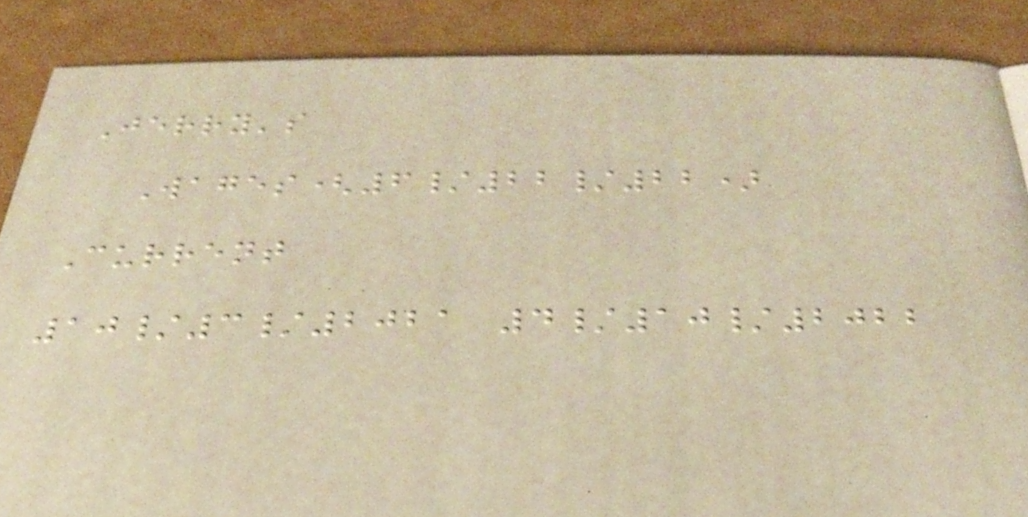Jerry's
Wages(6/22/22)
Current
10/3/2021 4/10/2022
